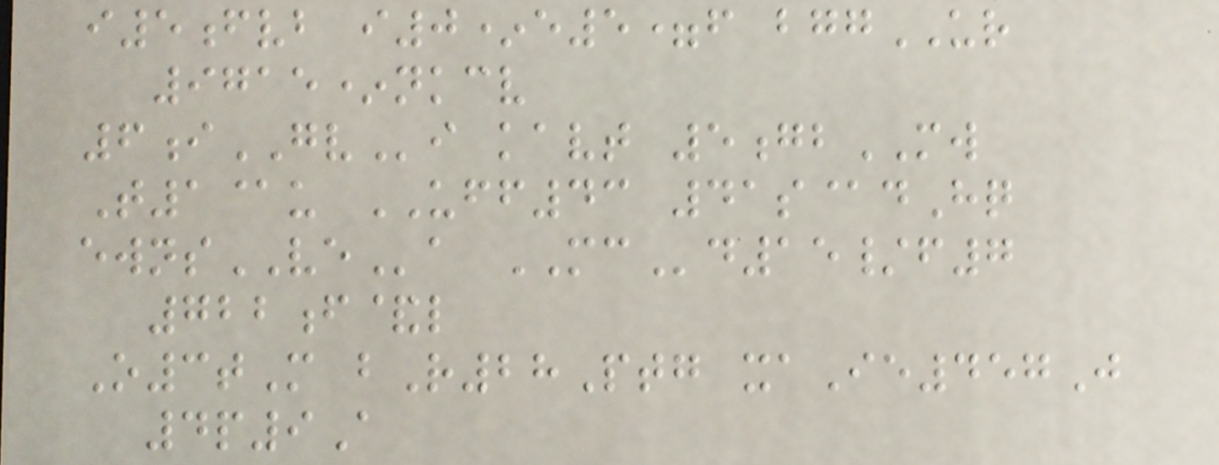i5fvb i0*e5=f bggUR
9715*nkcv
6iGVi kavt 5gbMW
T1@u UFF43 41s@dHq
ewnsVEa MCd15/f7
722f&l
O3tM bR28Ptg xaIe457J
4p9A
